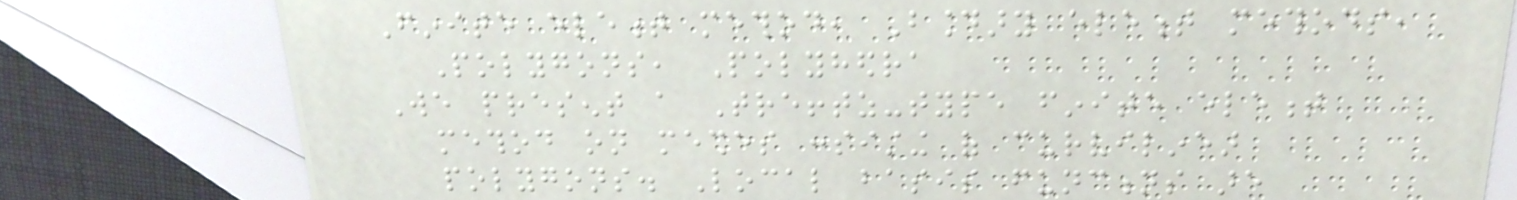Finite element method, Boundary element methods,
Polygons, Polyhedra
We present a Trefftz-type finite element
method on meshes consisting of curvilinear
polygons. Local basis functions are
